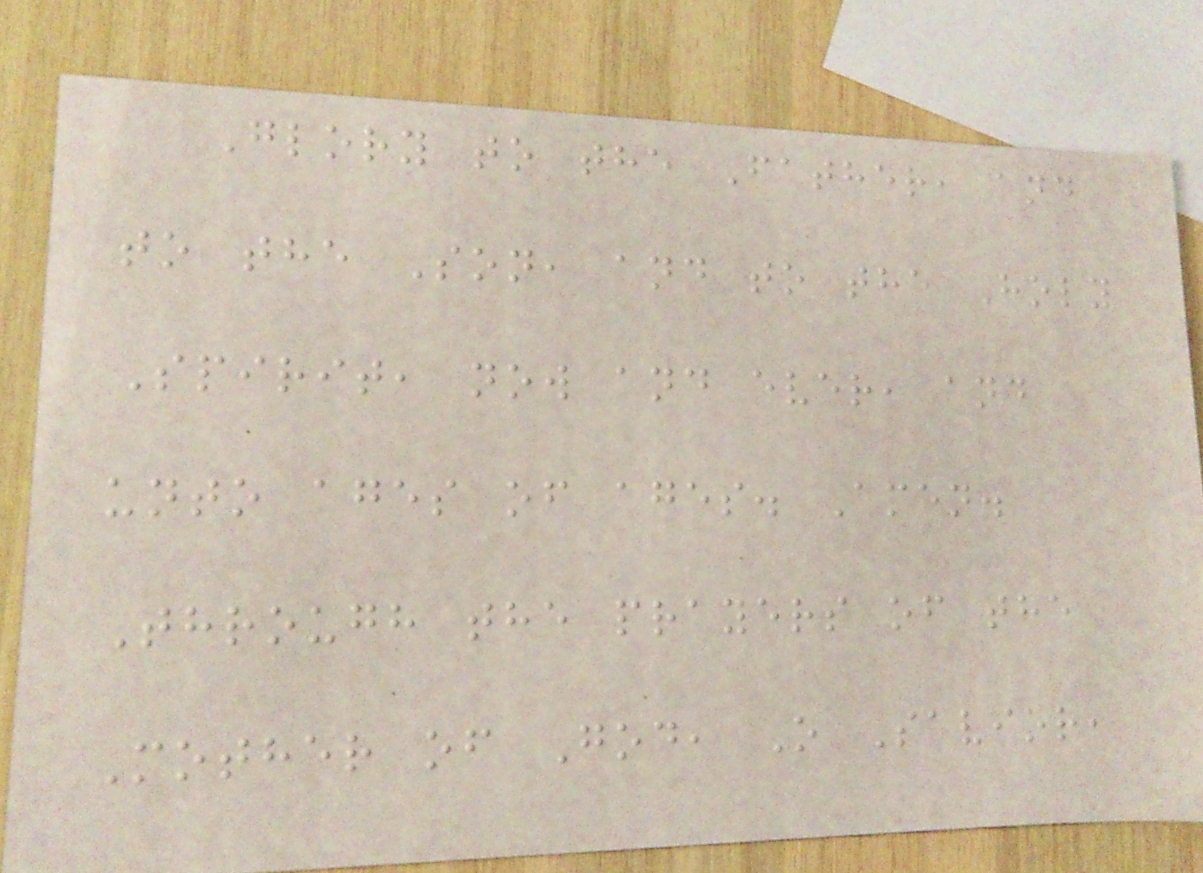Glory to the Father, and
to the Son, and to the Holy
Spirit, now and ever, and
unto ages of ages. Amen.
Through the prayers of the
Mother of God, O Savior,
